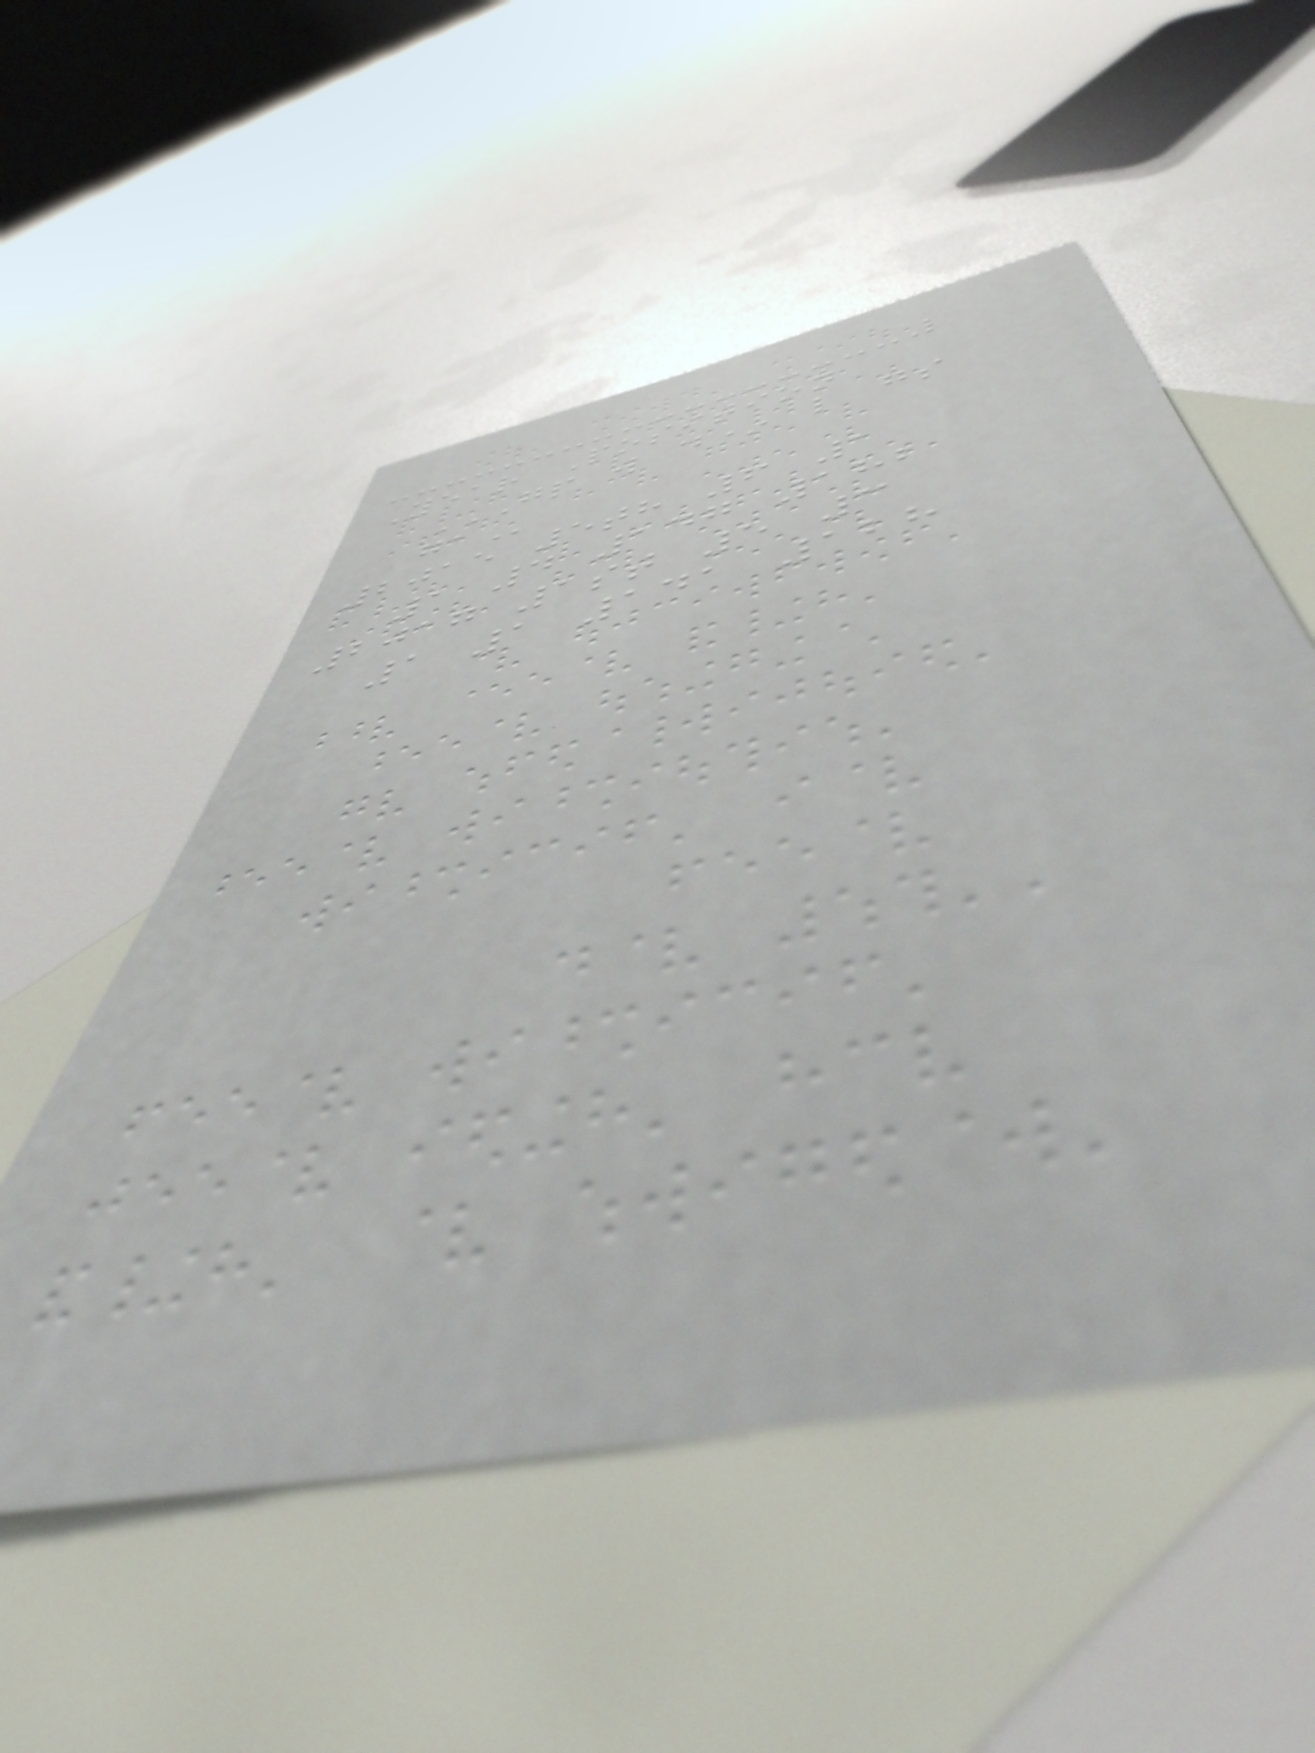Year Position
GP W D* L GS
GA
2015 5th 6 1
1 4 147 182
2017 1st 5 3
1 1 141 128
